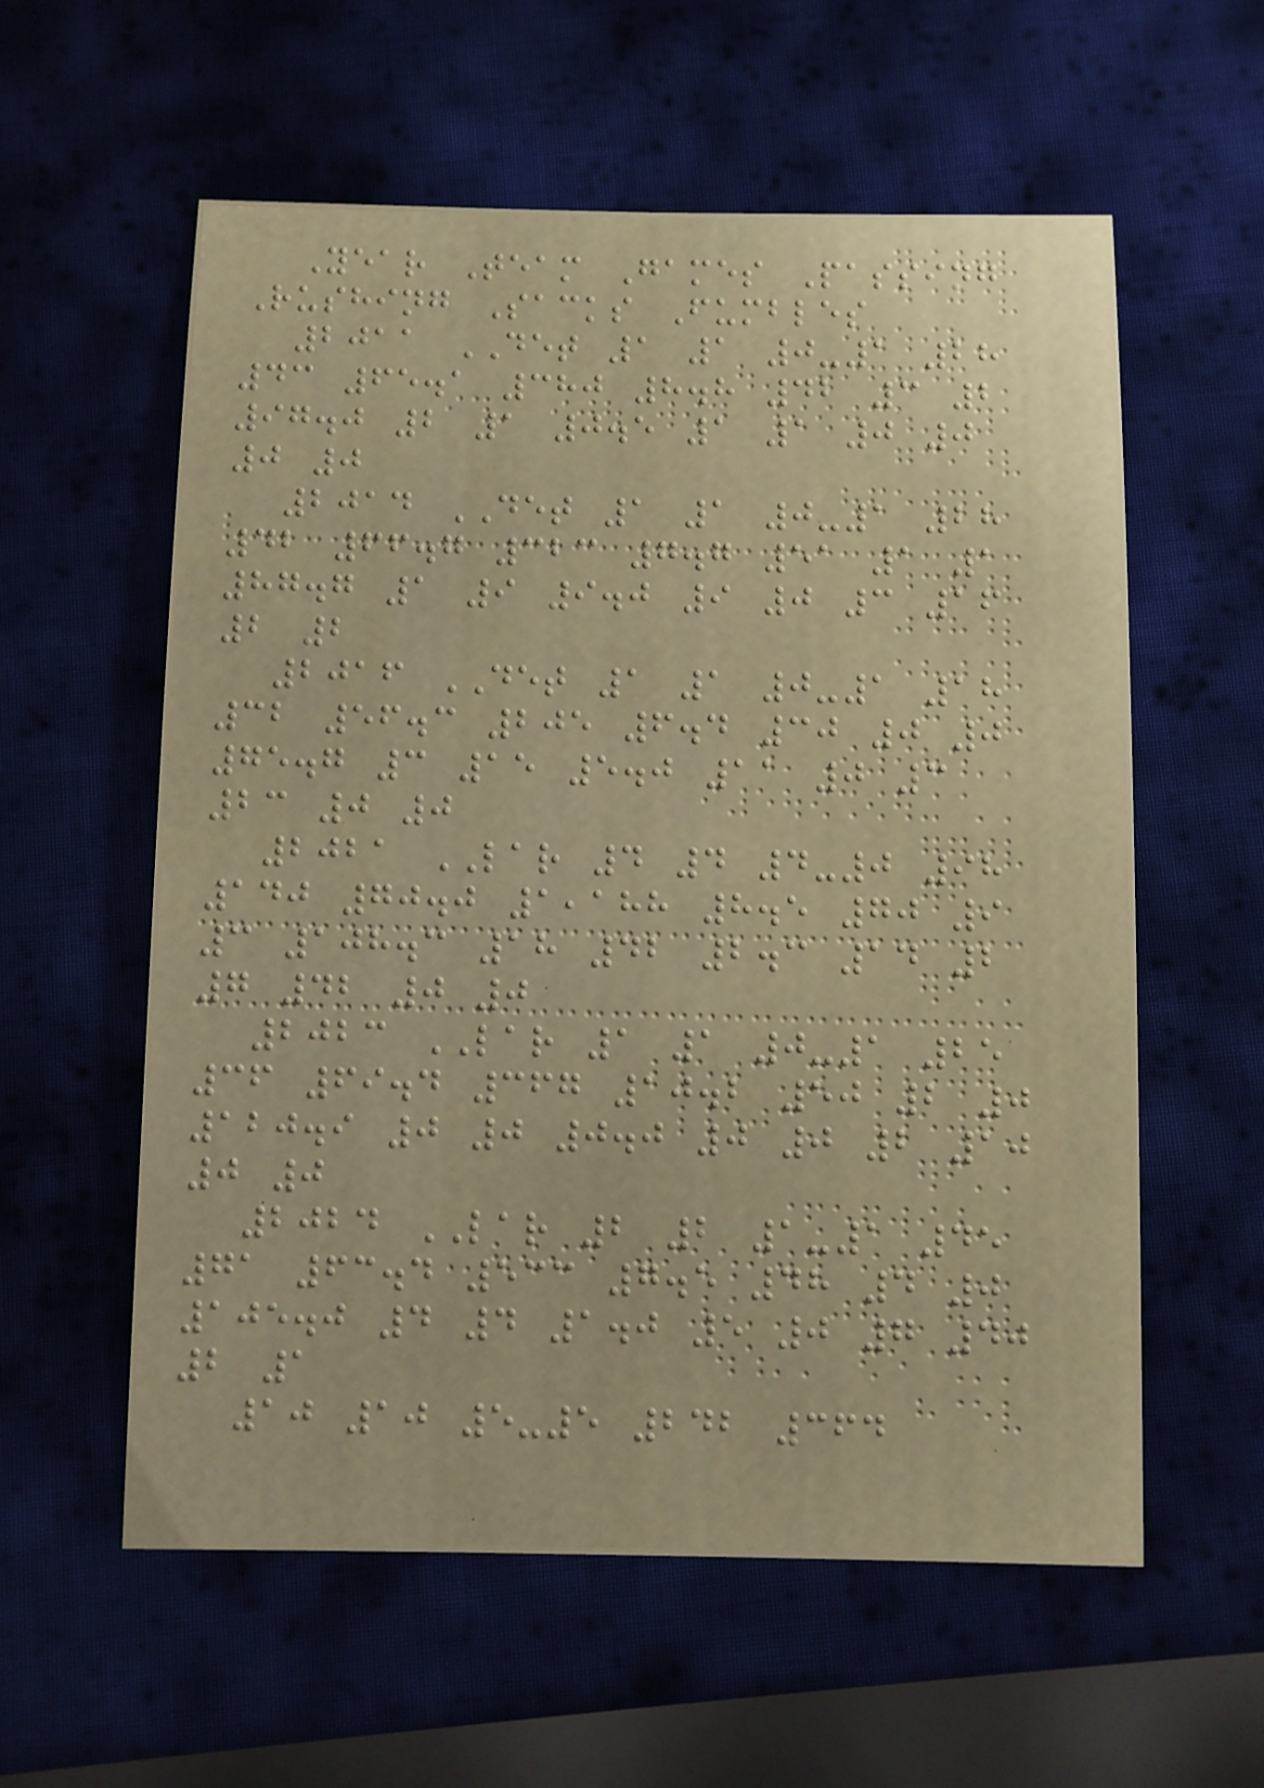Year Team Games Passing
Rushing Sacks Fumbles
2011 DET 1 1 0-1 28
43 65.1 380 8.8 42 3 2
97.0 2 1 0.5 1 1 0 0
0 0
2014 DET 1 1 0-1 28
42 66.7 323 7.7 51 1 1
87.7 1 9 9.0 9 0 3 16
2 2
2016 DET 1 1 0-1 18
32 56.3 205 6.4 30 0 0
75.7 3 15 5.0 11 0 3
23 0 0
2021 LAR 4 4 4-0 98
140 70.0 1,188 8.5 70 9
3 108.3 18 42 2.3 14 2
7 42 0 0
2023 LAR 1 1 0-1 25
36 69.4 367 10.2 50 2 0
120.9 0 0 0.0 0 0 2 10
0 0
2024 LAR 2 2 1-1 45
71 63.4 533 7.5 48 4 0
105.0 4 4 1.0 5 0 7 40
2 1
10 10 5-5 242 364
